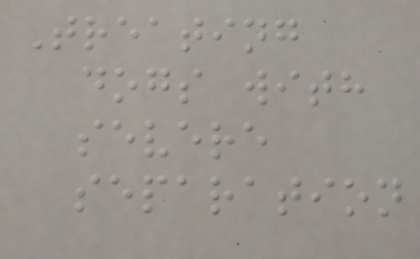Treating
dogs with
severe
separation
